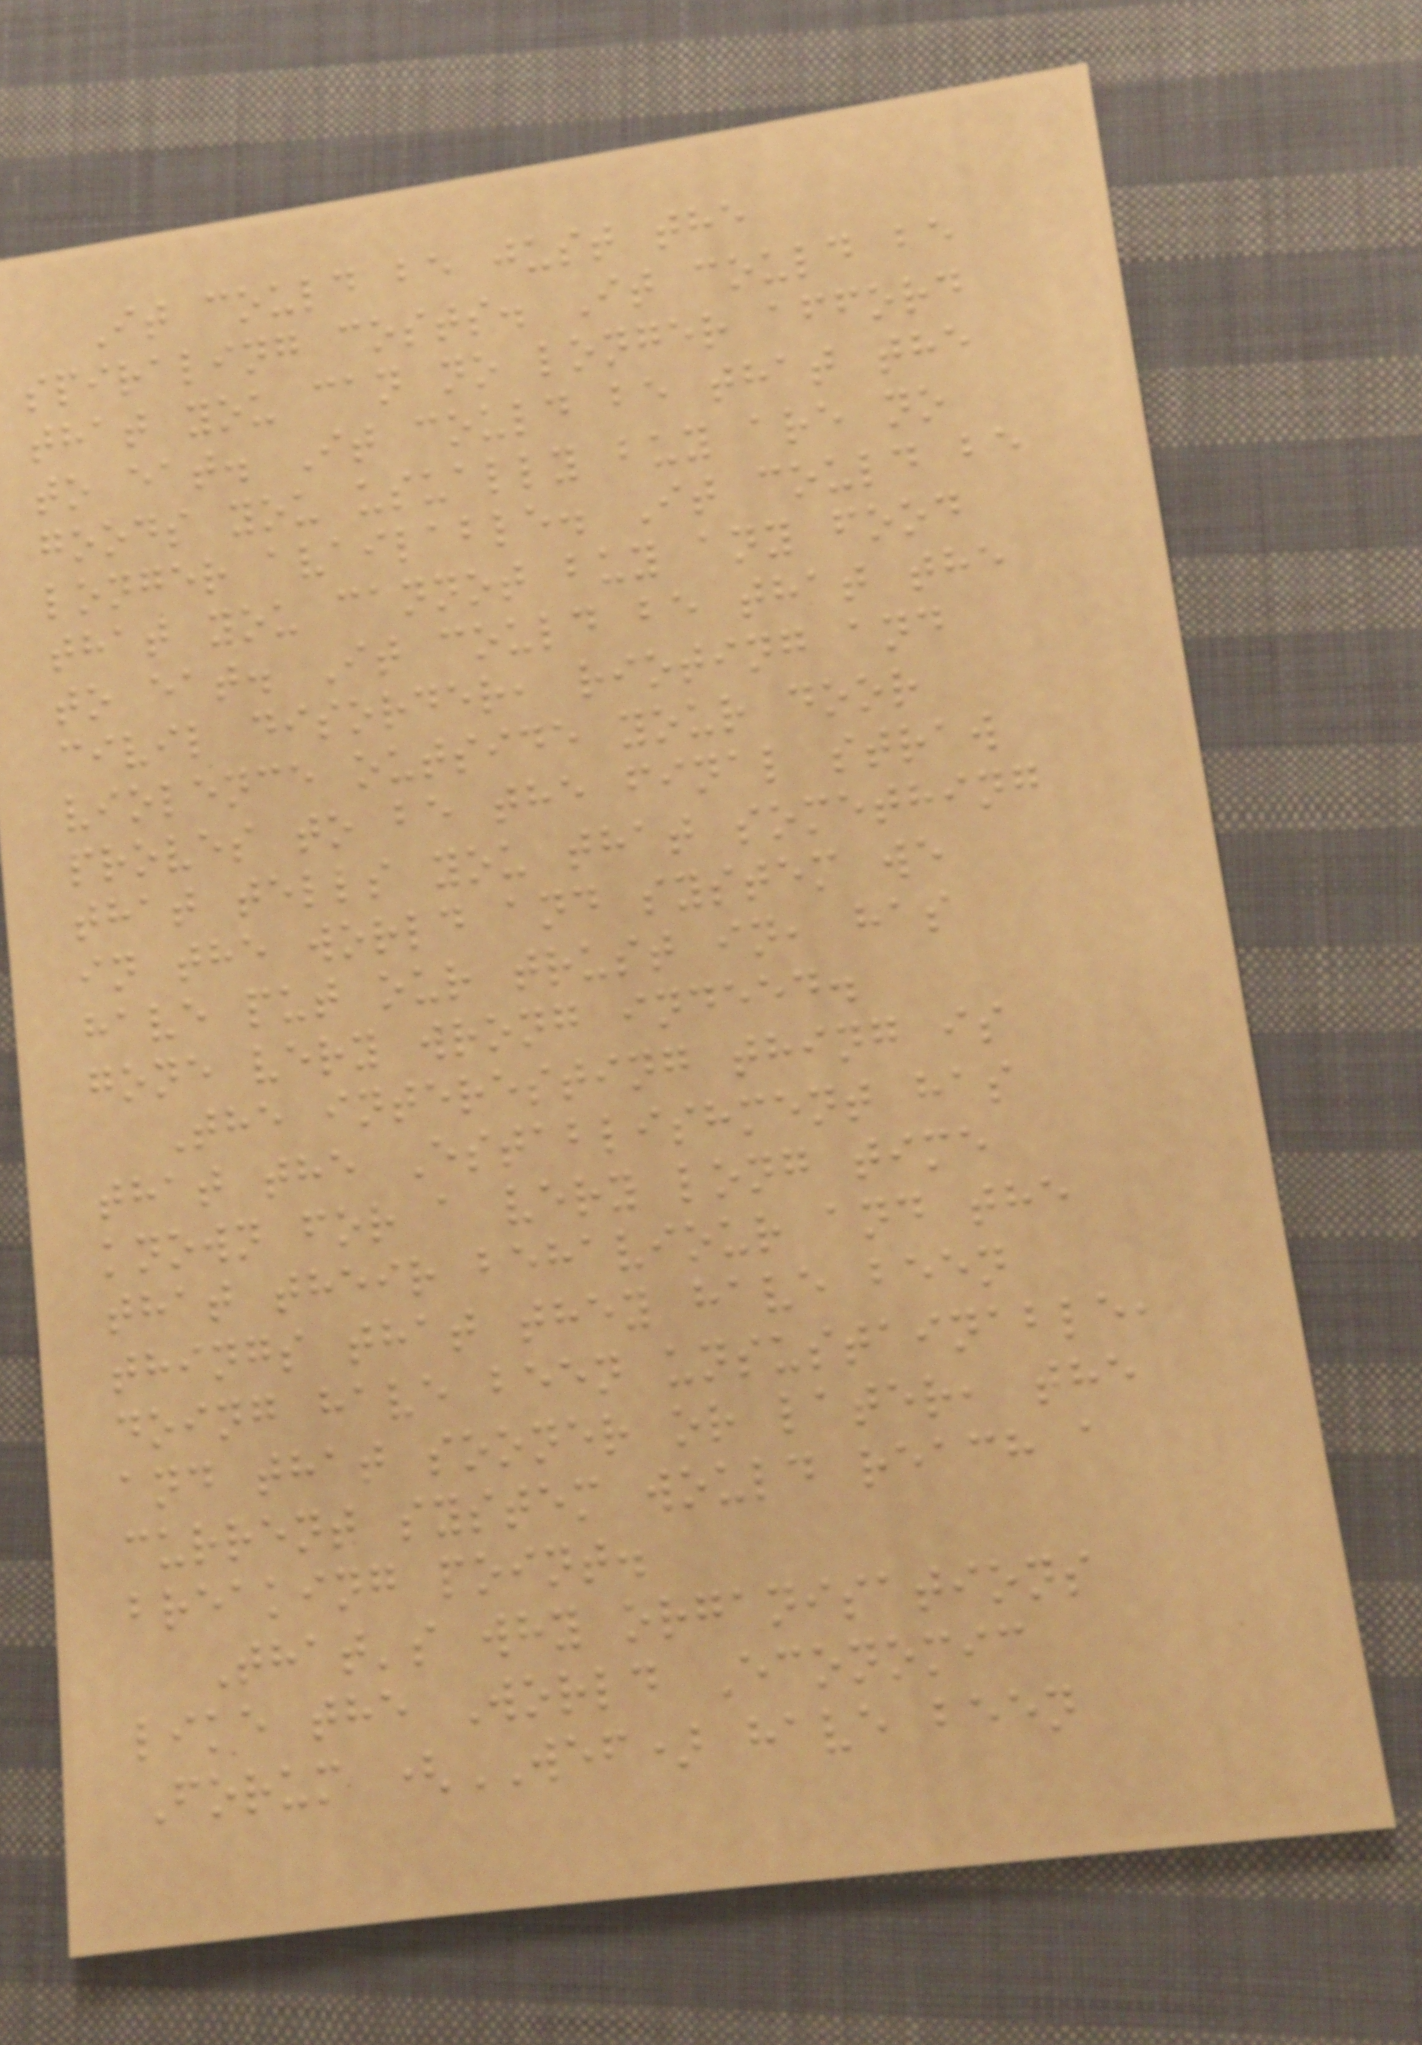It could be just the
spiraling costs. It could be
that you can no longer afford
to eat. It could be that the
goods you usually buy are no
longer available. It could be
that you cannot buy any food
to eat. It could be that the
civil disorder, rioting and
violence outside your door
proves to be the final straw
that tells you that something
in the world and system we
have put our trust in, has
gone very wrong indeed.
The interesting thing is
that the Establishment has
known for a very long time
that their behaviour and the
things that they have been
doing have been unsustainable,
and that sooner or later, the
current system would reach a
breaking point.
That's why organisations
like the World Economic
Forum (WEF) have been
